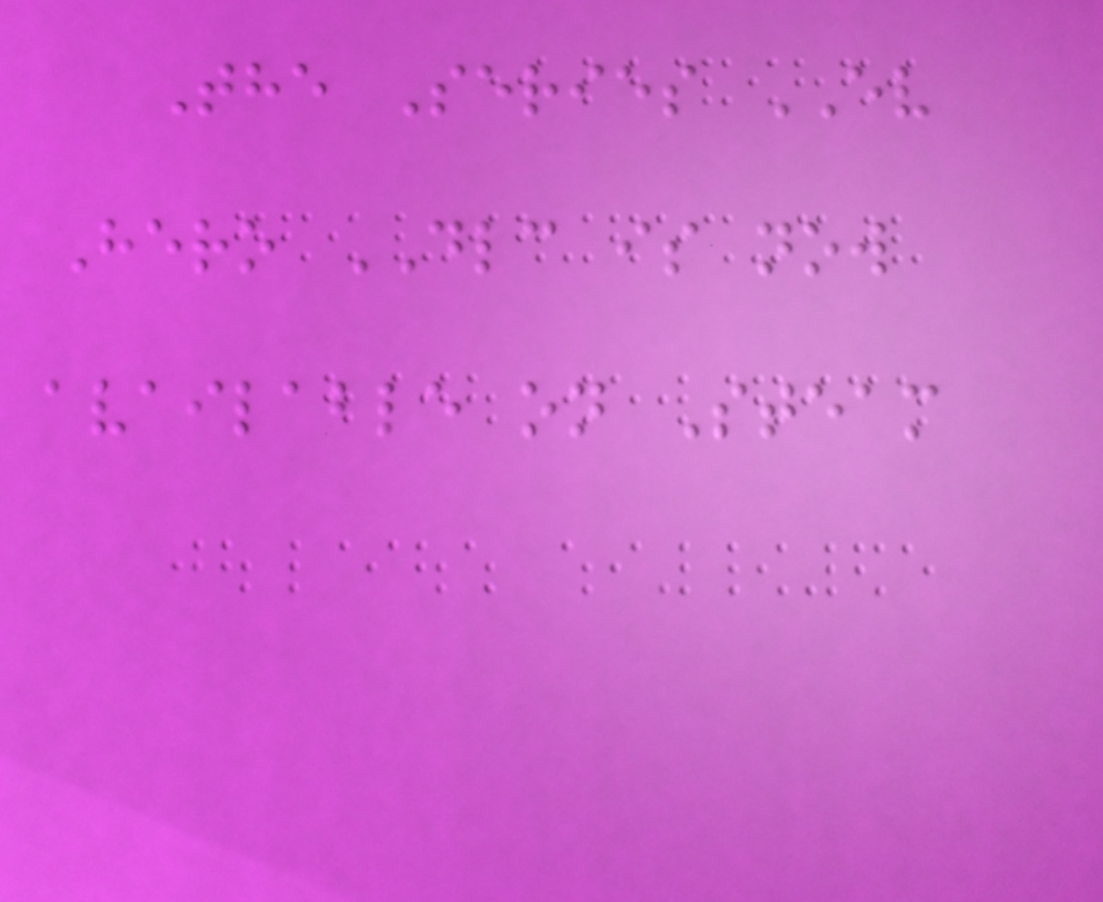The Series EV
Hero DLC is now
available on Steam
